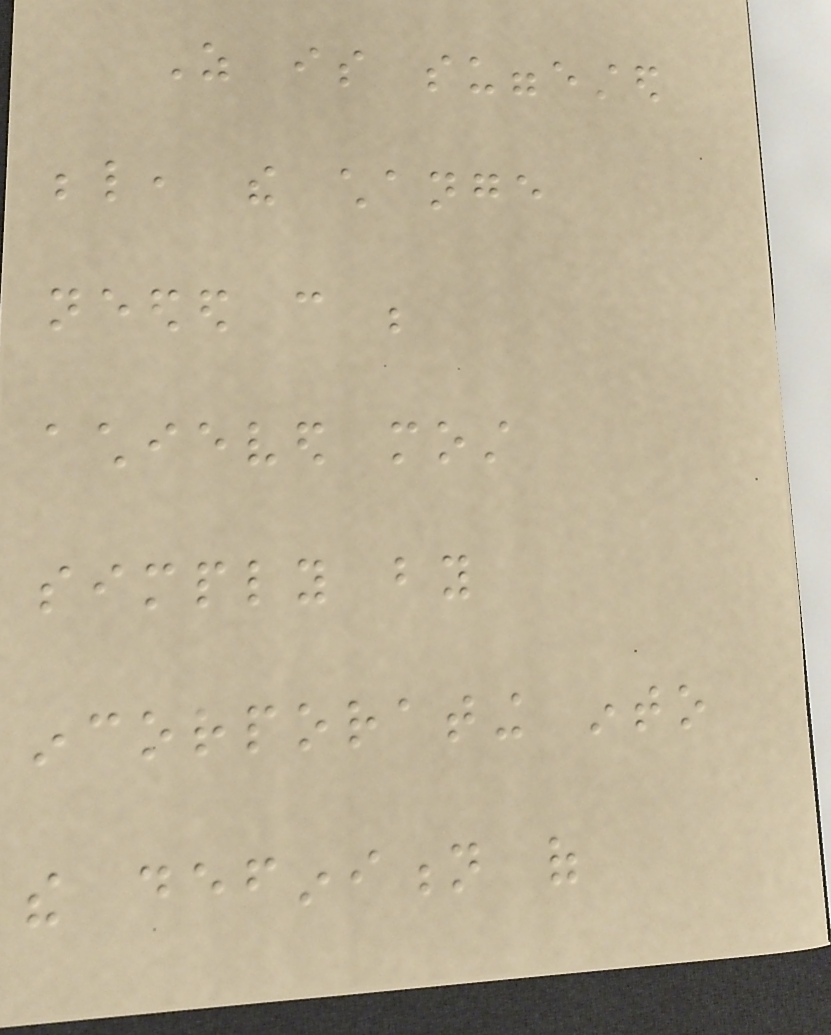As is suggested
below, the change
needed can be
achieved most
simply by
incorporating into
the definition of
